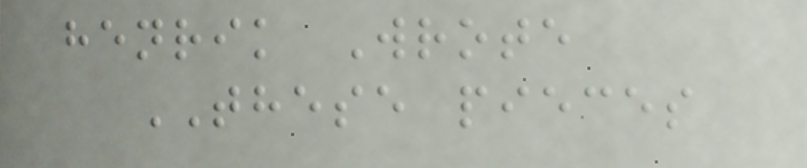henrik Wrote
THESE pieces
